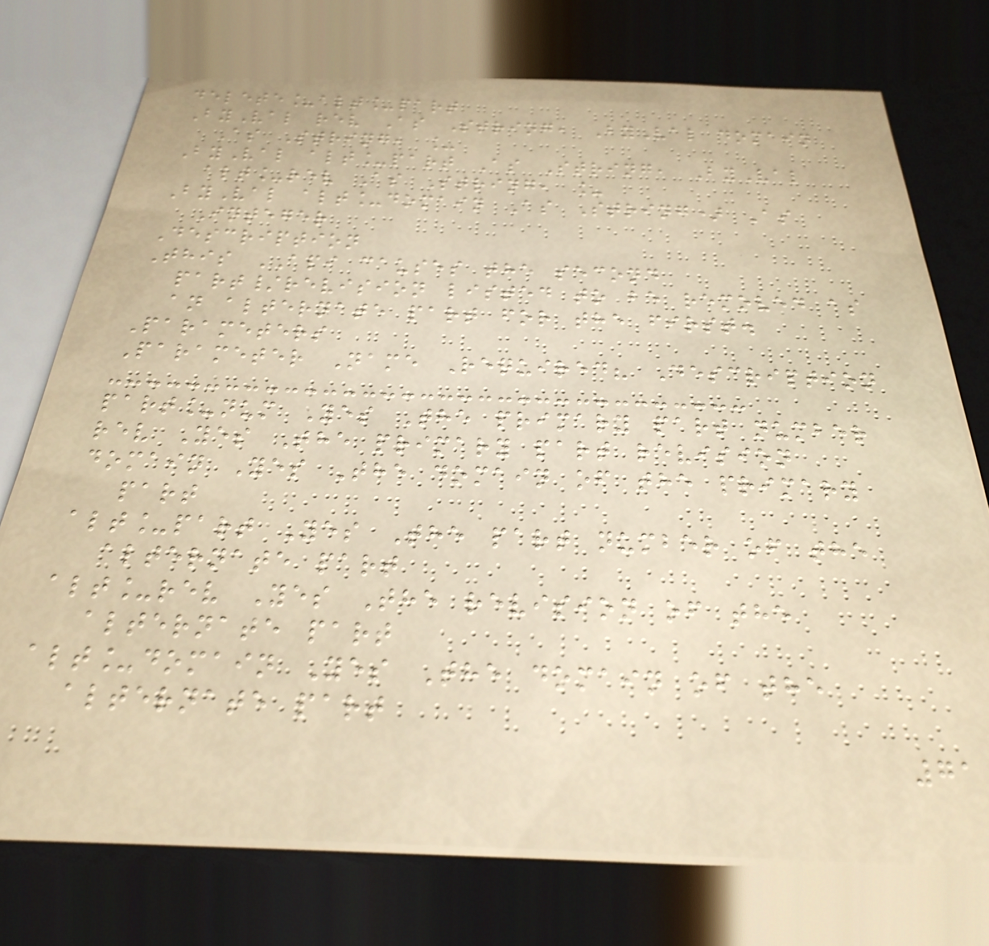delete_alt_part
ByVal rev As String, ByVal domain
As String, _
ByVal alt_part As String, ByVal
alt_rev As String, _
ByVal alt_domain As String) As
Integer
Description
This API causes the second
part/revision listed to be removed as
an alternate part for the first.
Parameters
Parameter Name Required? Description
part_num Yes The primary part number
rev Yes The primary part revision
domain Yes The domain of the primary
part
alt_part Yes The part number of the
alternate part
alt_rev Yes The revision of the
alternate part
alt_domain Yes The domain of the
alternate part
71
